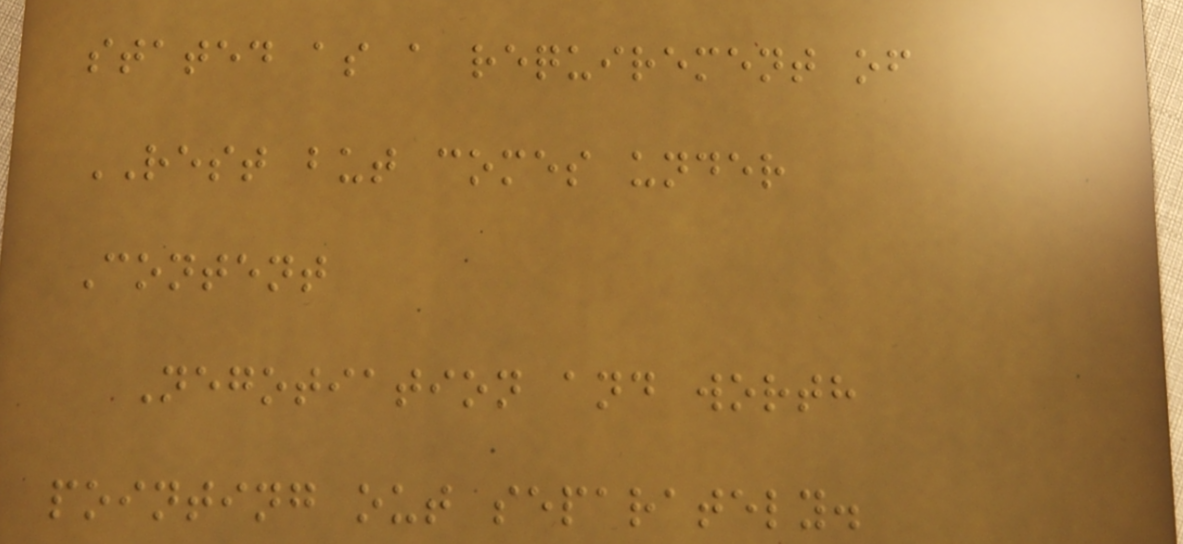stated as a requirement of
REST but comes under
Content
Negotiation and worth
pointing out separately.
